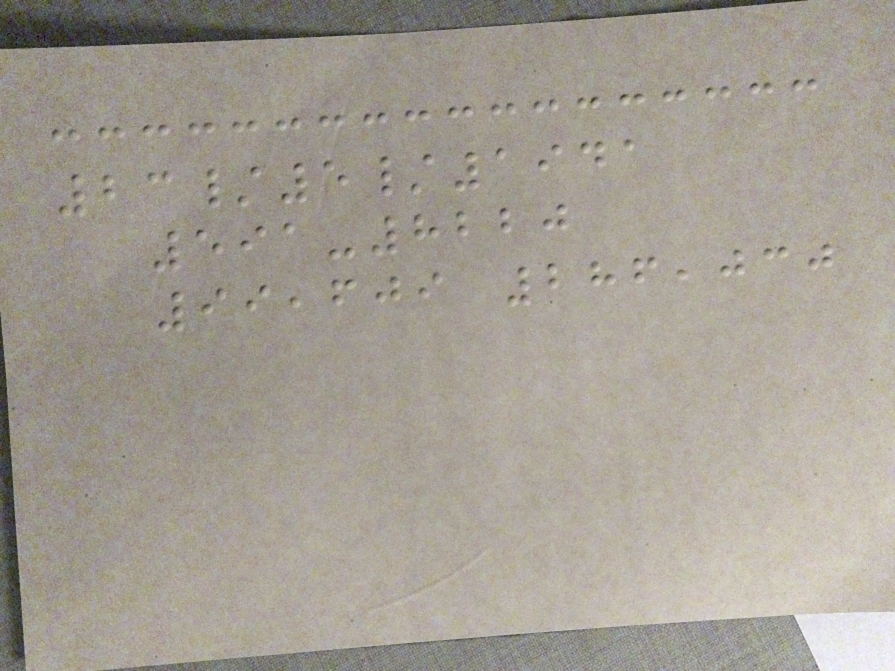23/5/1941
591-8220
99,609 286,030
